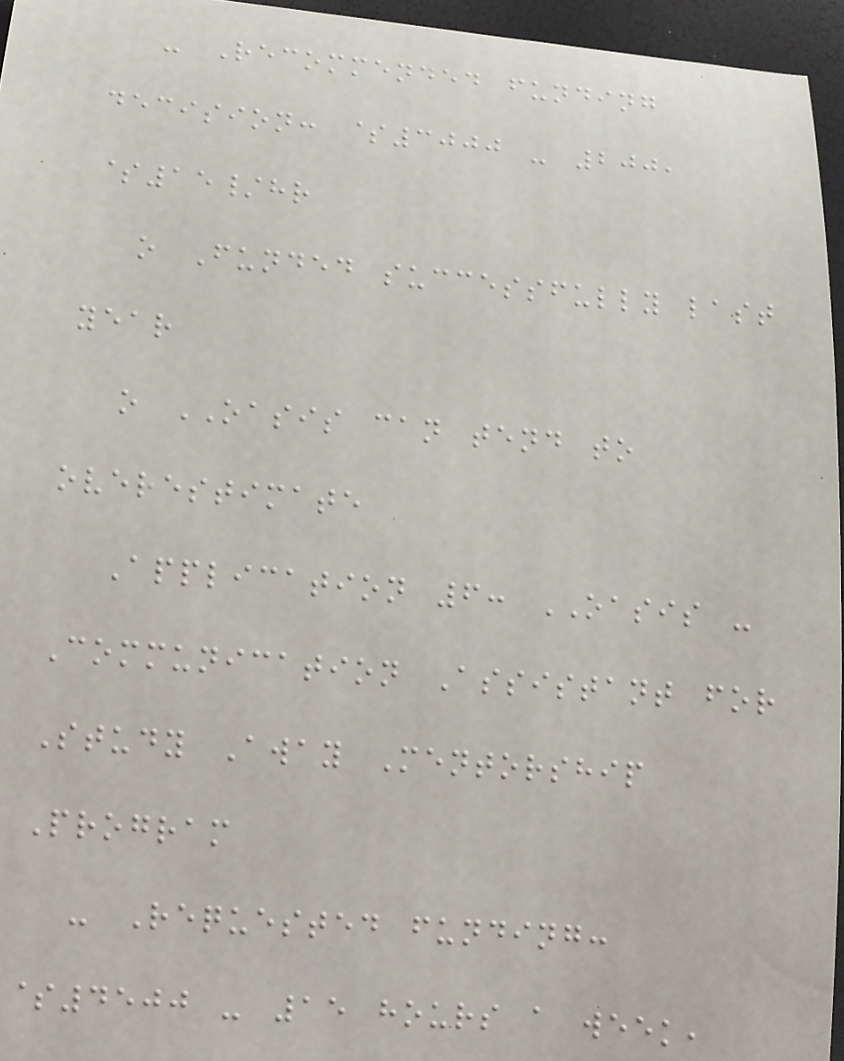- Recommended funding
decision: $3000 - 200,
$15/hr
o Funded successfully last
year
o OASIS can tend to
overestimate
Application 6: OASIS -
Communication Assistant for
Study Away Mentorship
Program
- Requested funding:
$4500 - 15 hours a week,
